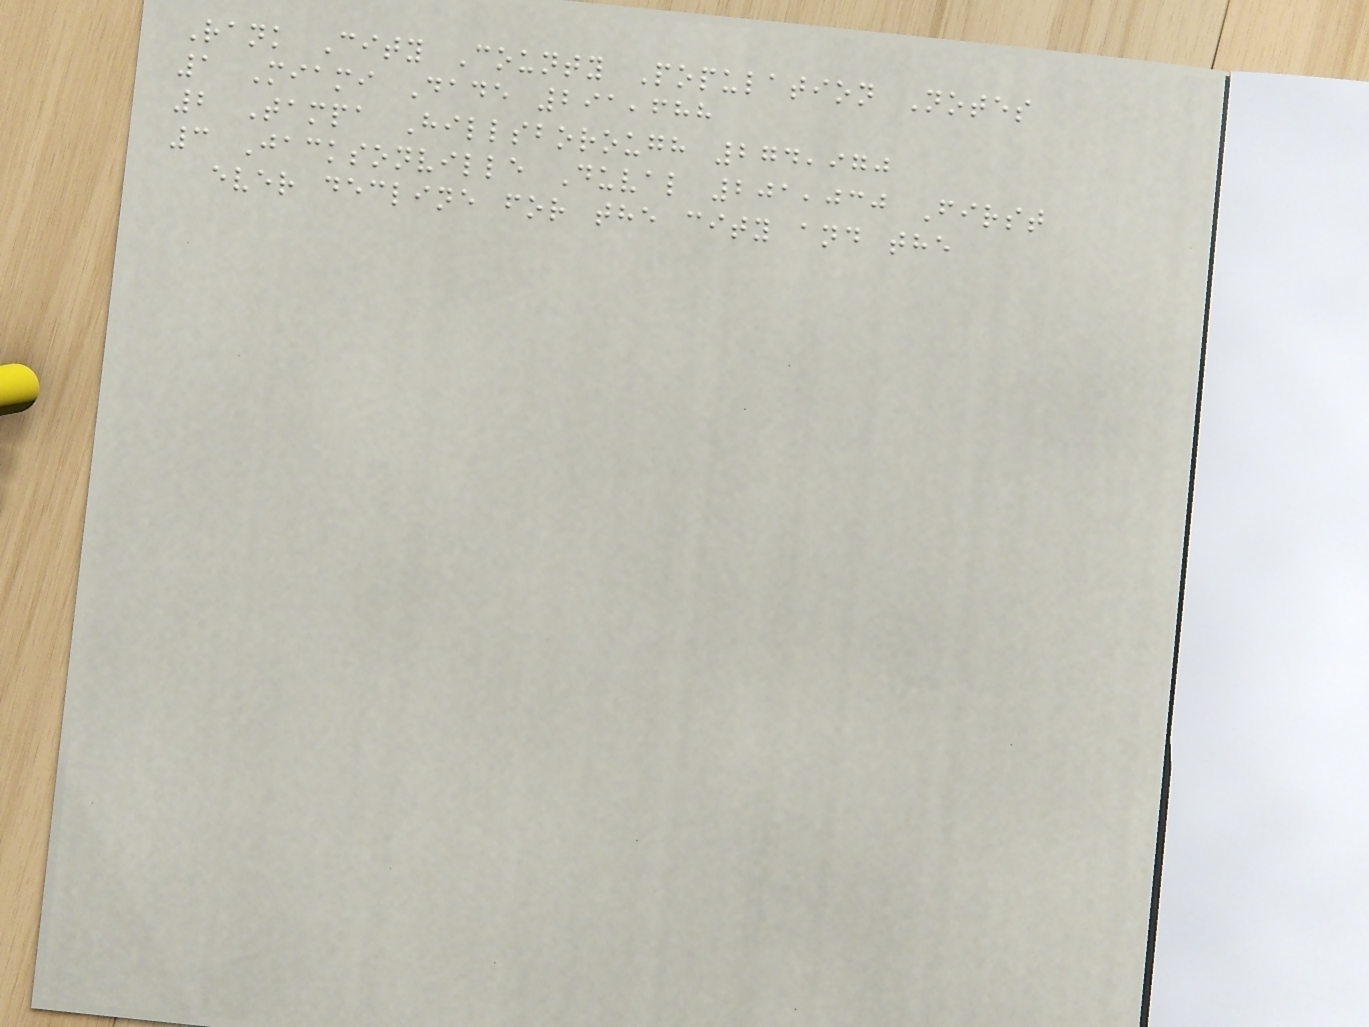Rank City County Population Notes
1 Miami Dade 291,688
2 Tampa Hillsborough 274,970
3 Jacksonville Duval 201,030 First
ever decline for the city and the
